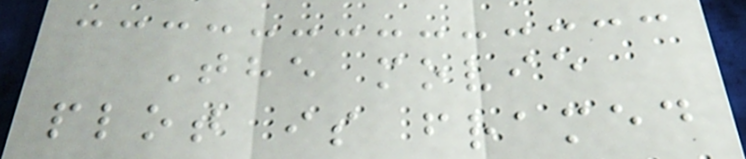The movie
plot is framed
